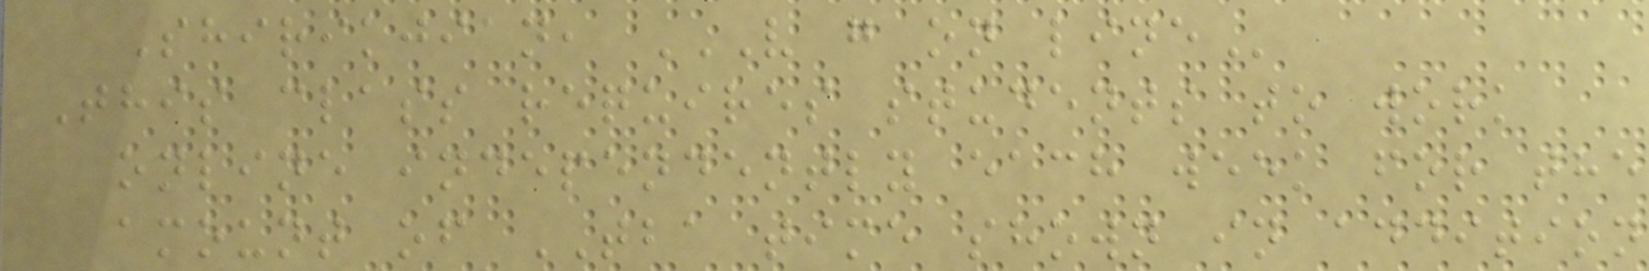Shirikjian, V G ON LINE
This class requires students to work
online independently each week for the
amount of TBA time shown in addition
